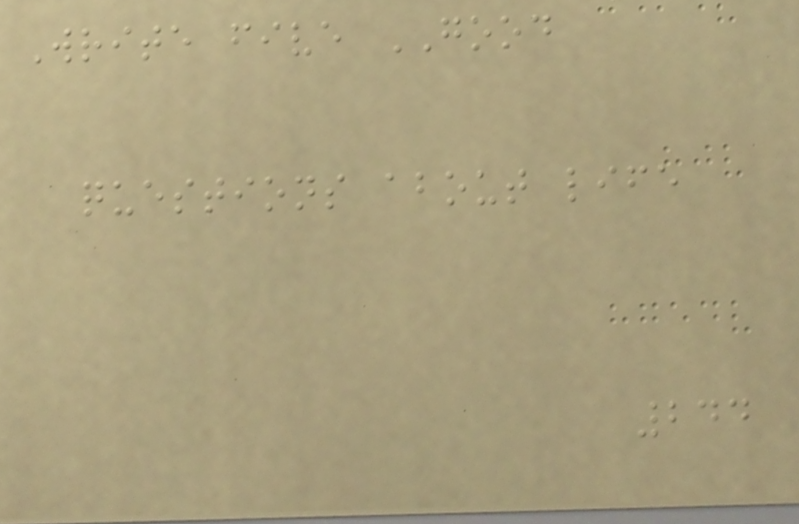Write five GOOD
questions about life
244
